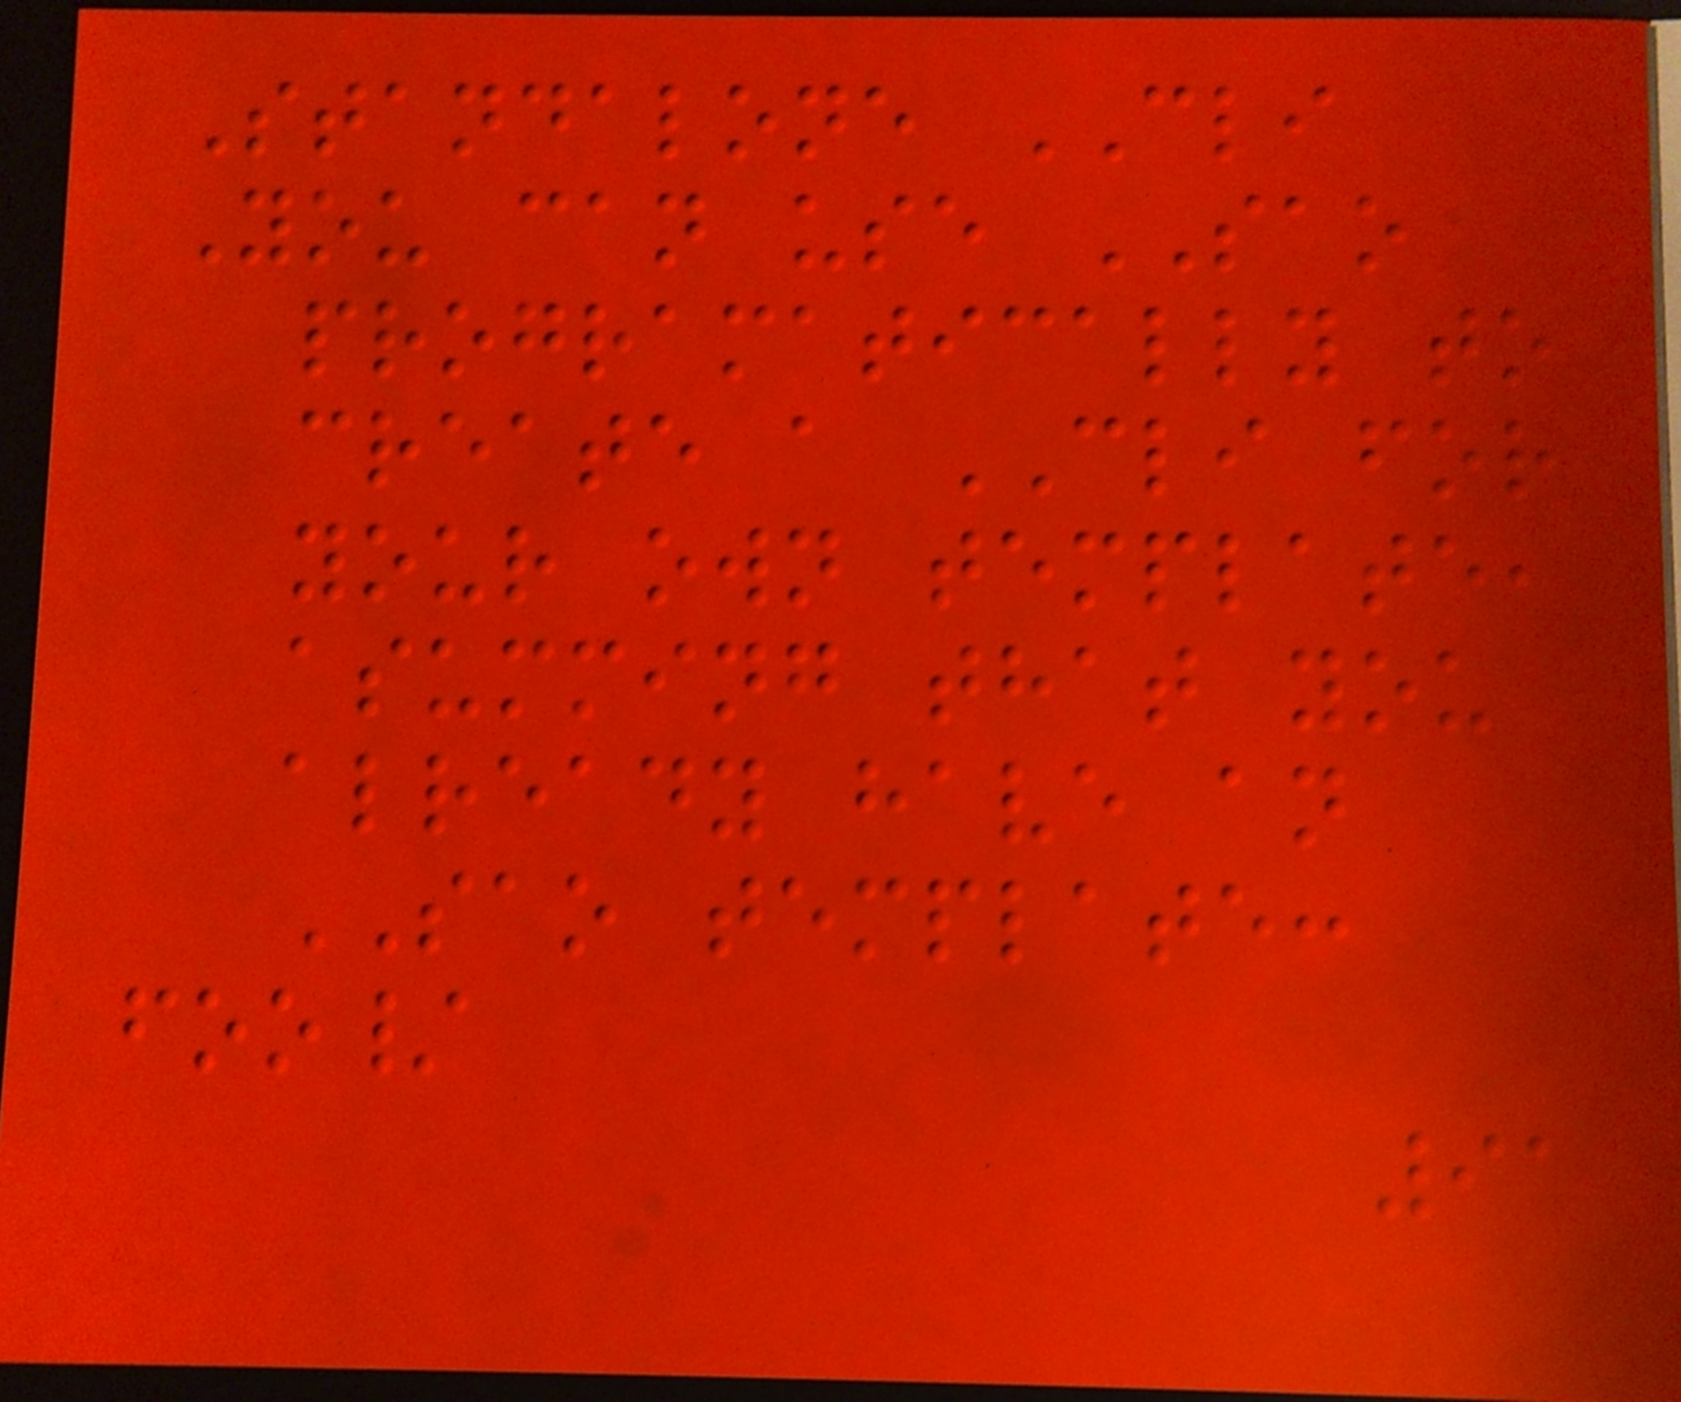Standalone CLI
You can use SAO
programatically to
create a CLI for
your own template,
asumming that you
already have an
SAO template:
foo/
91
